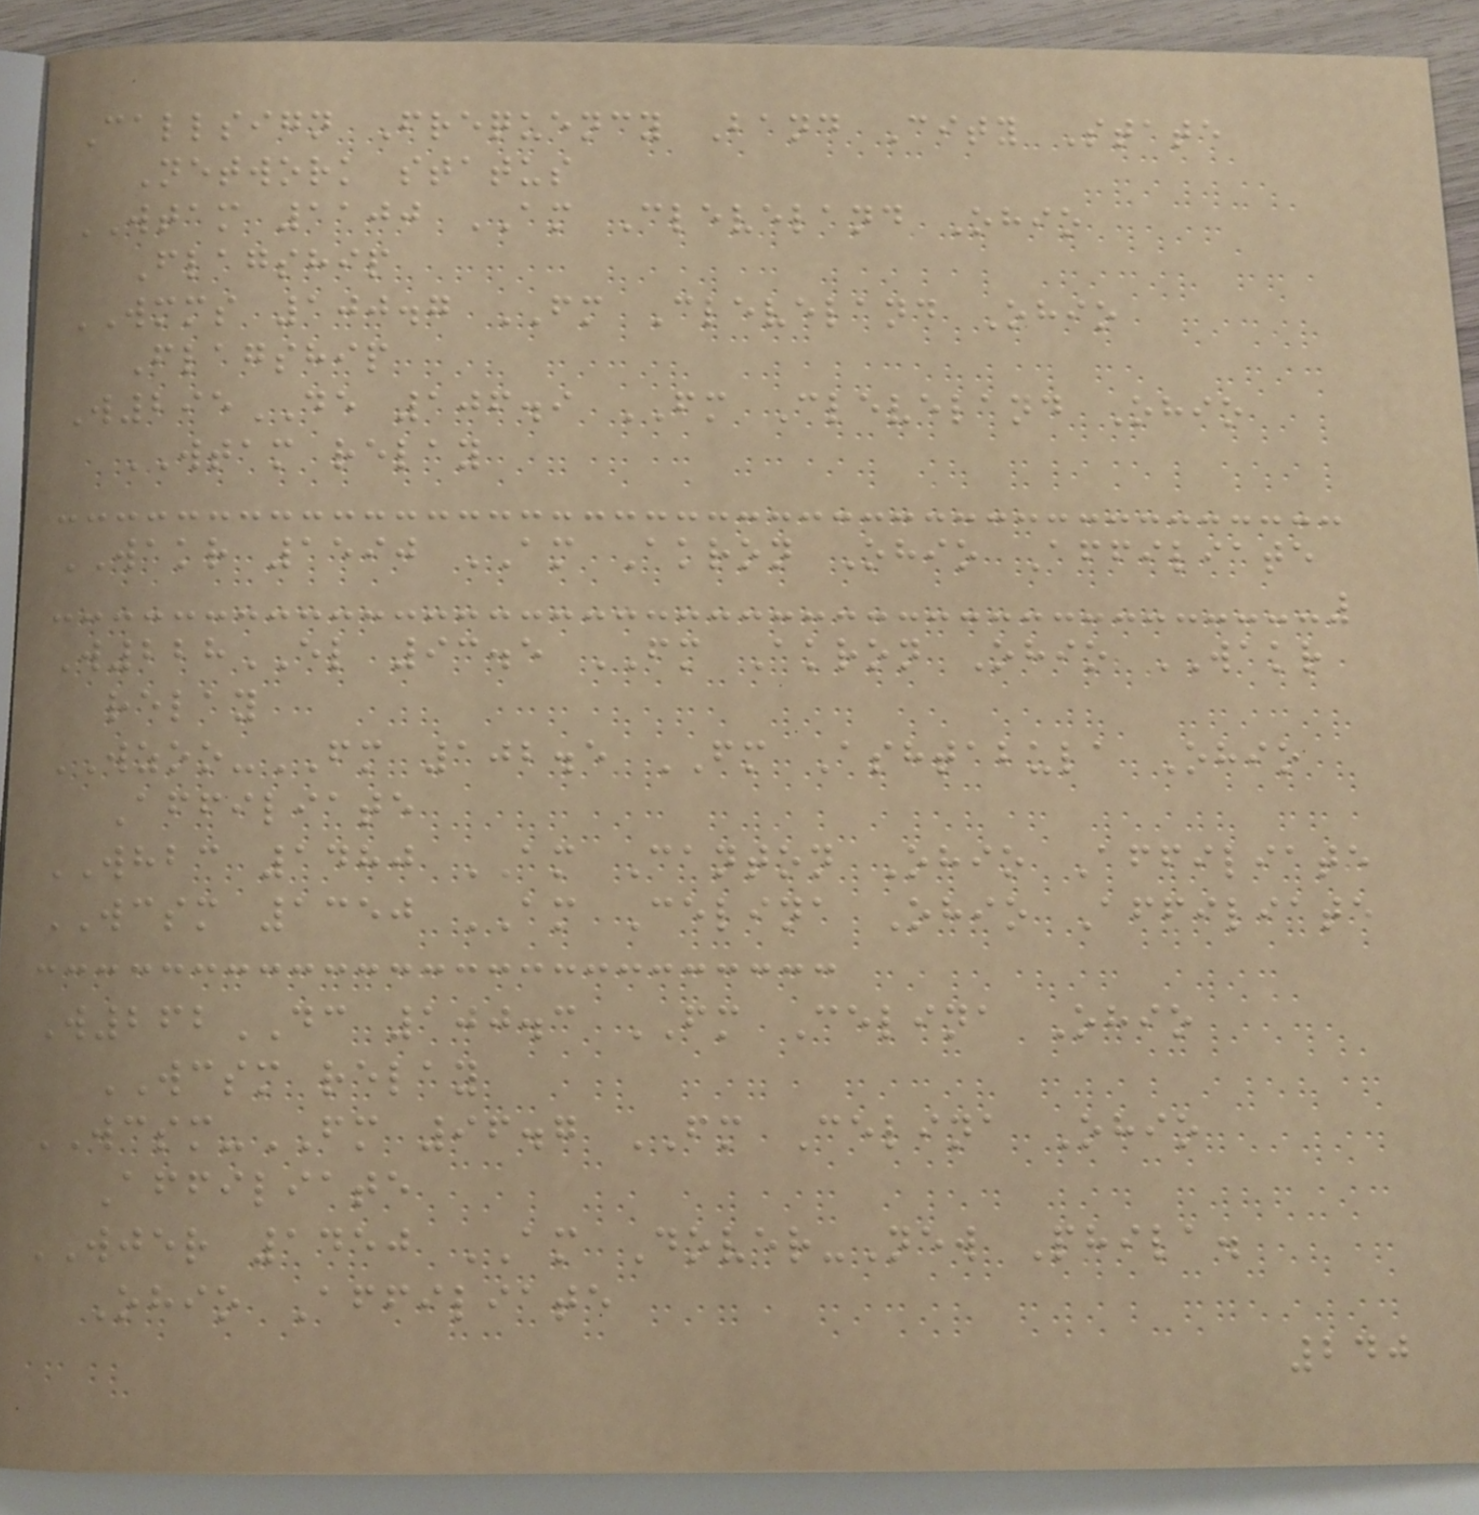Callsign Frequency Band City State
Network status
WTAM 1100 AM Cleveland Ohio
Flagship
WMMS 100.7 FM Cleveland Ohio
Flagship
W295DE 106.9 FM Cleveland Ohio
WTAM relay
WAKR 1590 AM Akron Ohio Affiliate
W228EL 93.5 FM Akron Ohio WAKR
relay
WZOO-FM 102.5 FM Ashtabula Ohio
Affiliate
WHBC 1480 AM Canton Ohio Affiliate
WCSM 1350 AM Celina Ohio Affiliate
W262DC 100.3 FM Celina Ohio
WCSM relay
WCSM-FM 96.7 FM Celina Ohio
Affiliate
WJER 1450 AM Dover-New Phila.
Ohio Affiliate
240
